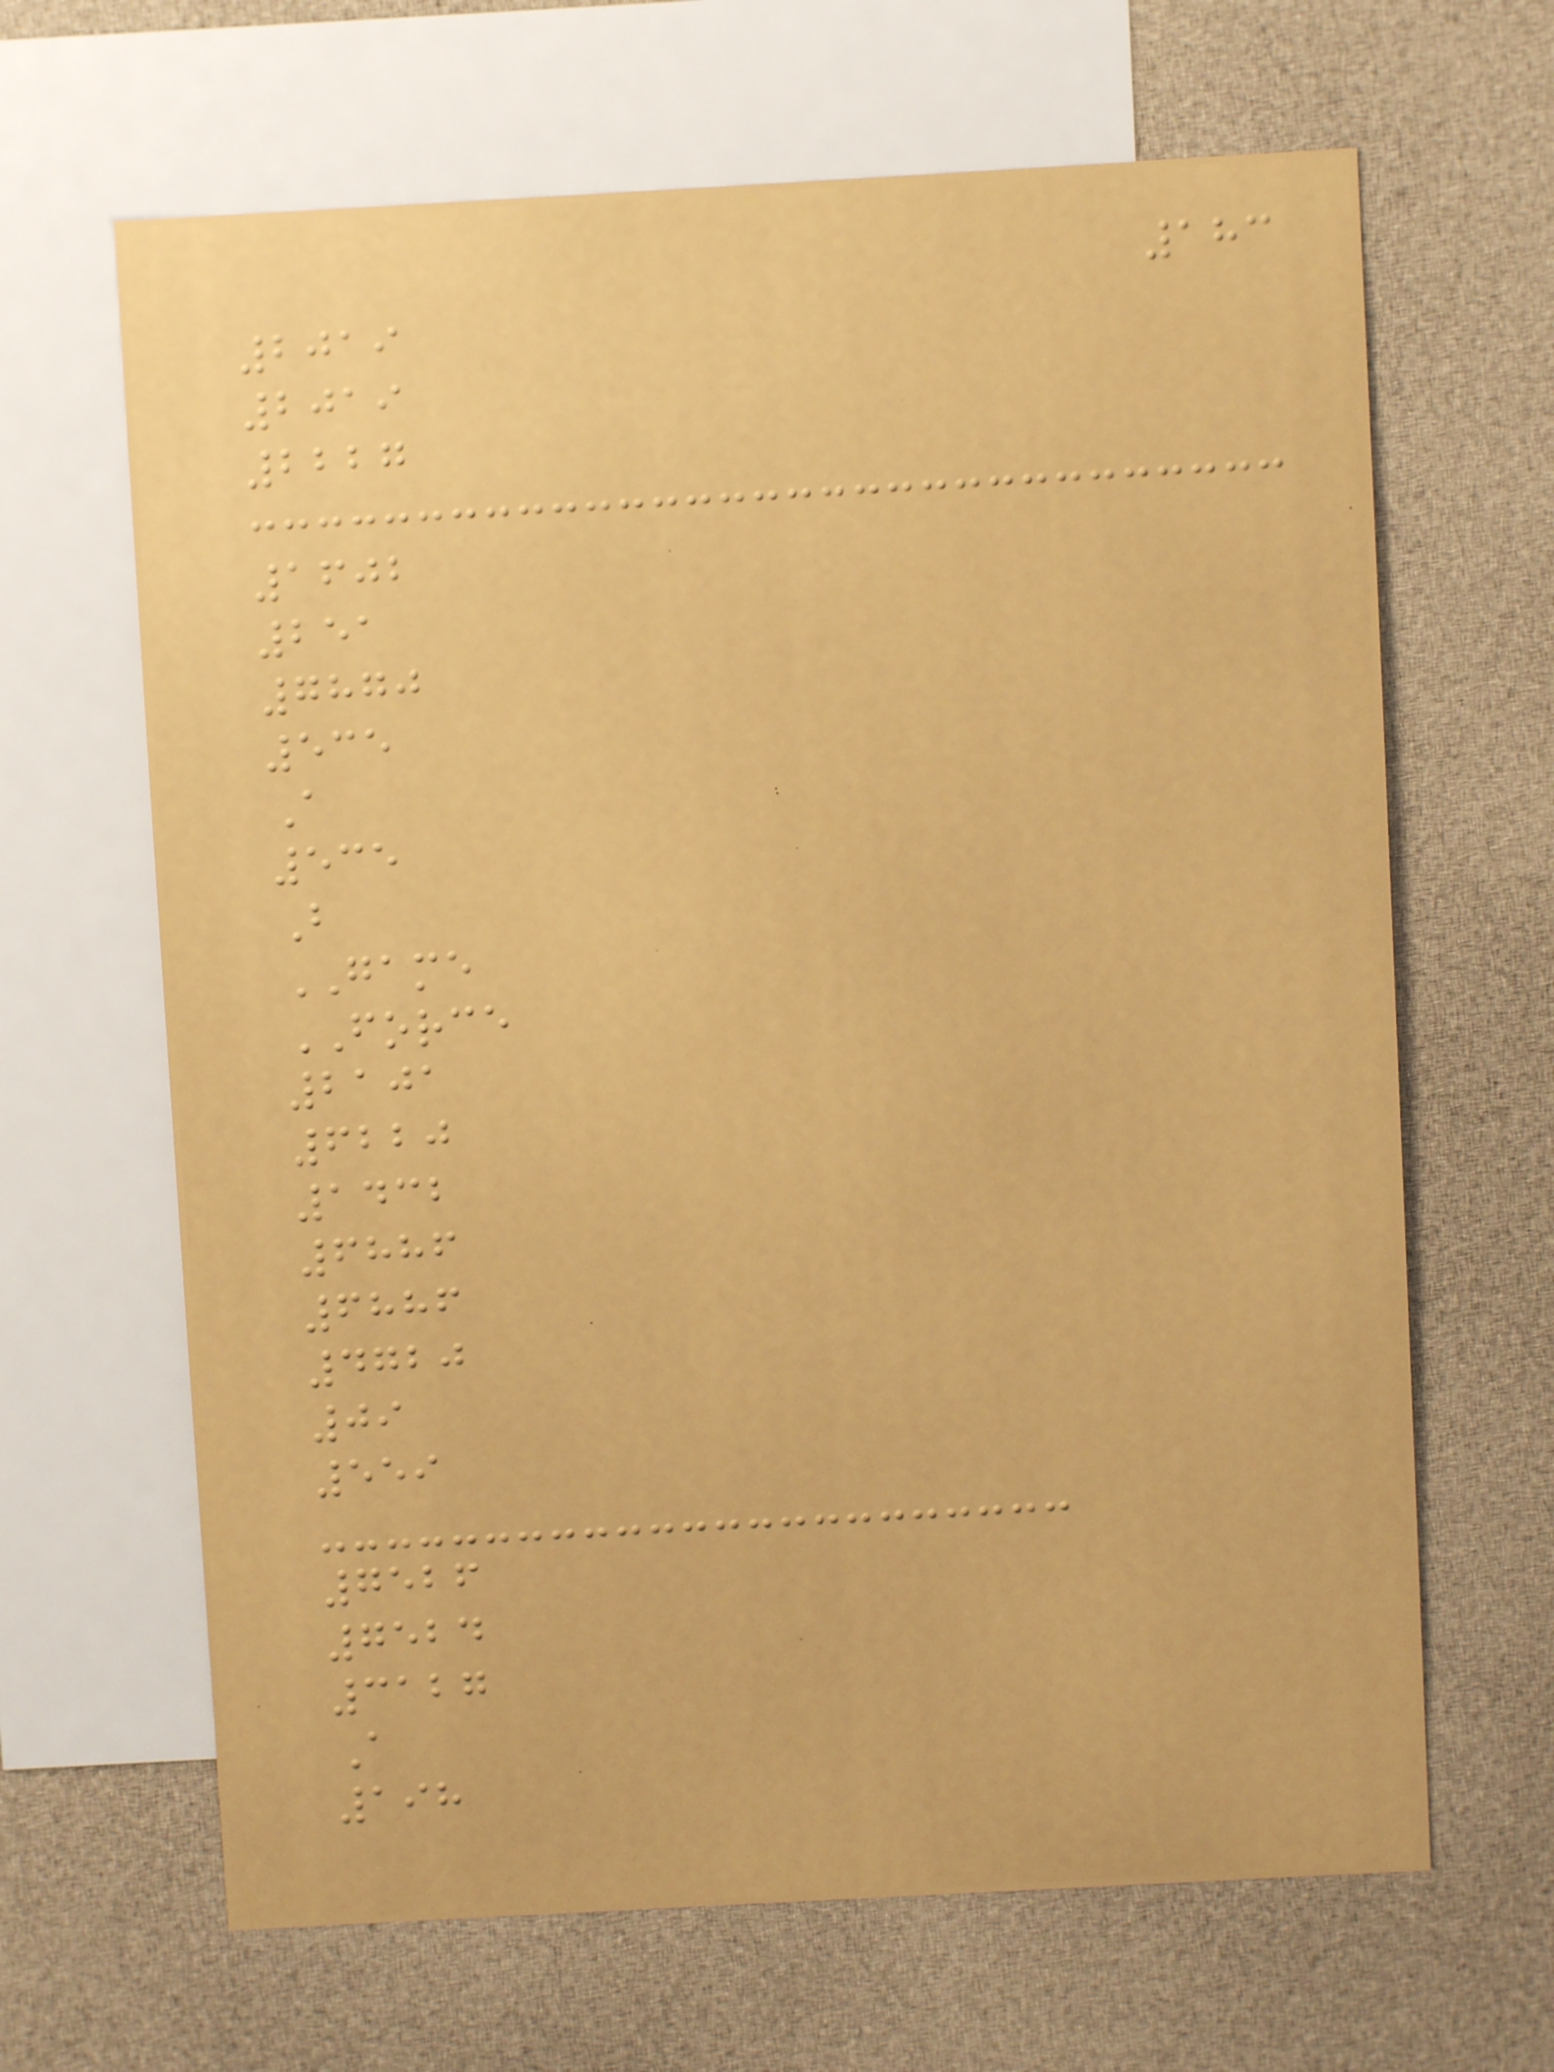183
2019
2019
2227
1602
251
7870
535
A
535
B
GAME
FORCE
2101
6220
1432
6886
6886
4720
09
559
7526
7524
3127
A
198
